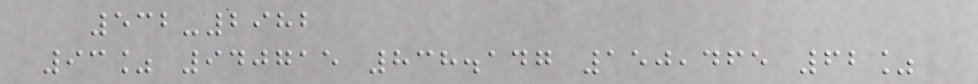532-2982
93% 940715 838.147 150,465 62%
